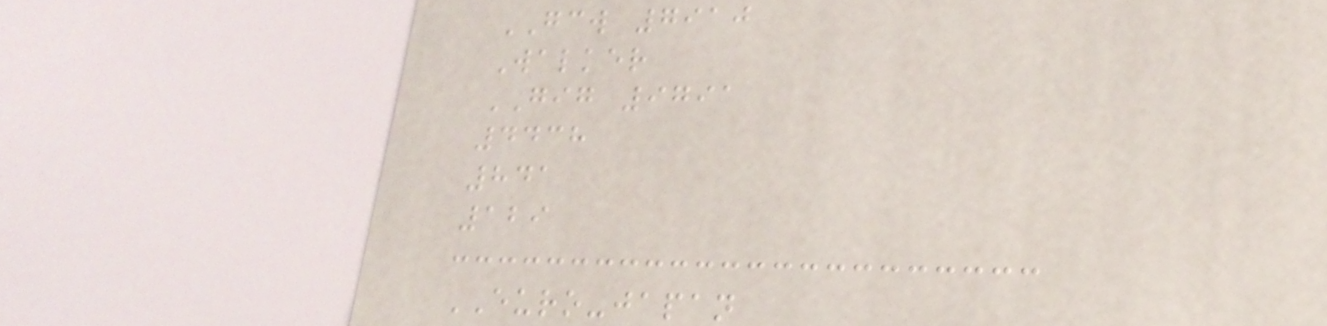GCW 7910
Walker
GIG 9791
4438
841
129
EURO-japan
